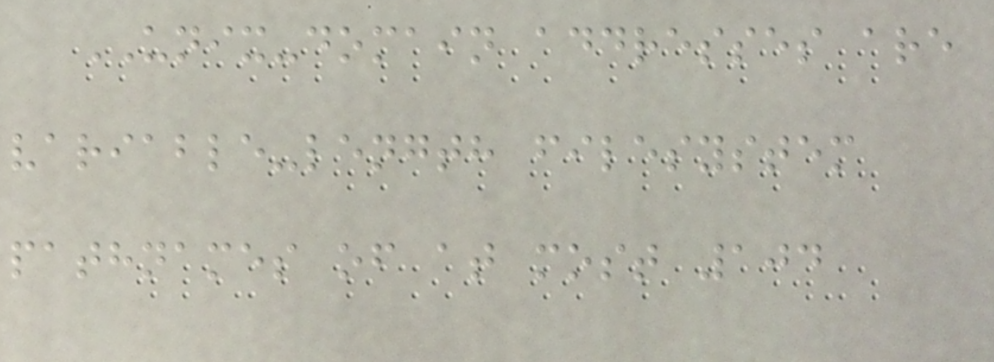UNIX-domain addresses are
variable-length filesystem
pathnames of at most 104
